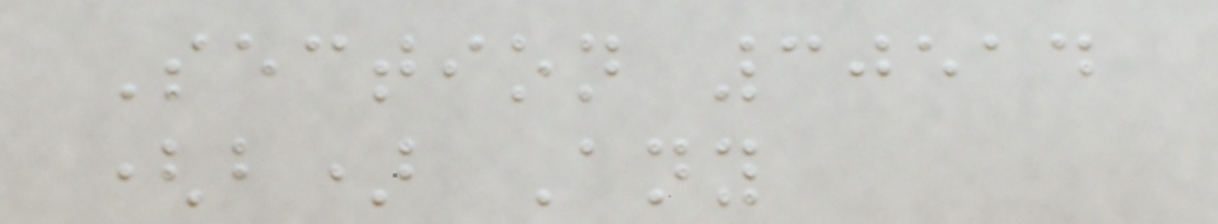Section 30514
(b) Any
